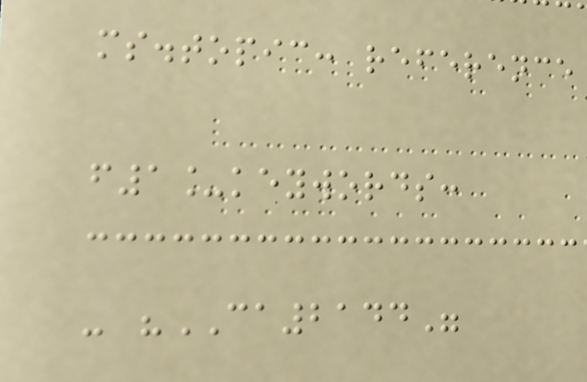ms.topic: reference
f1_keywords:
- "CA2144"
